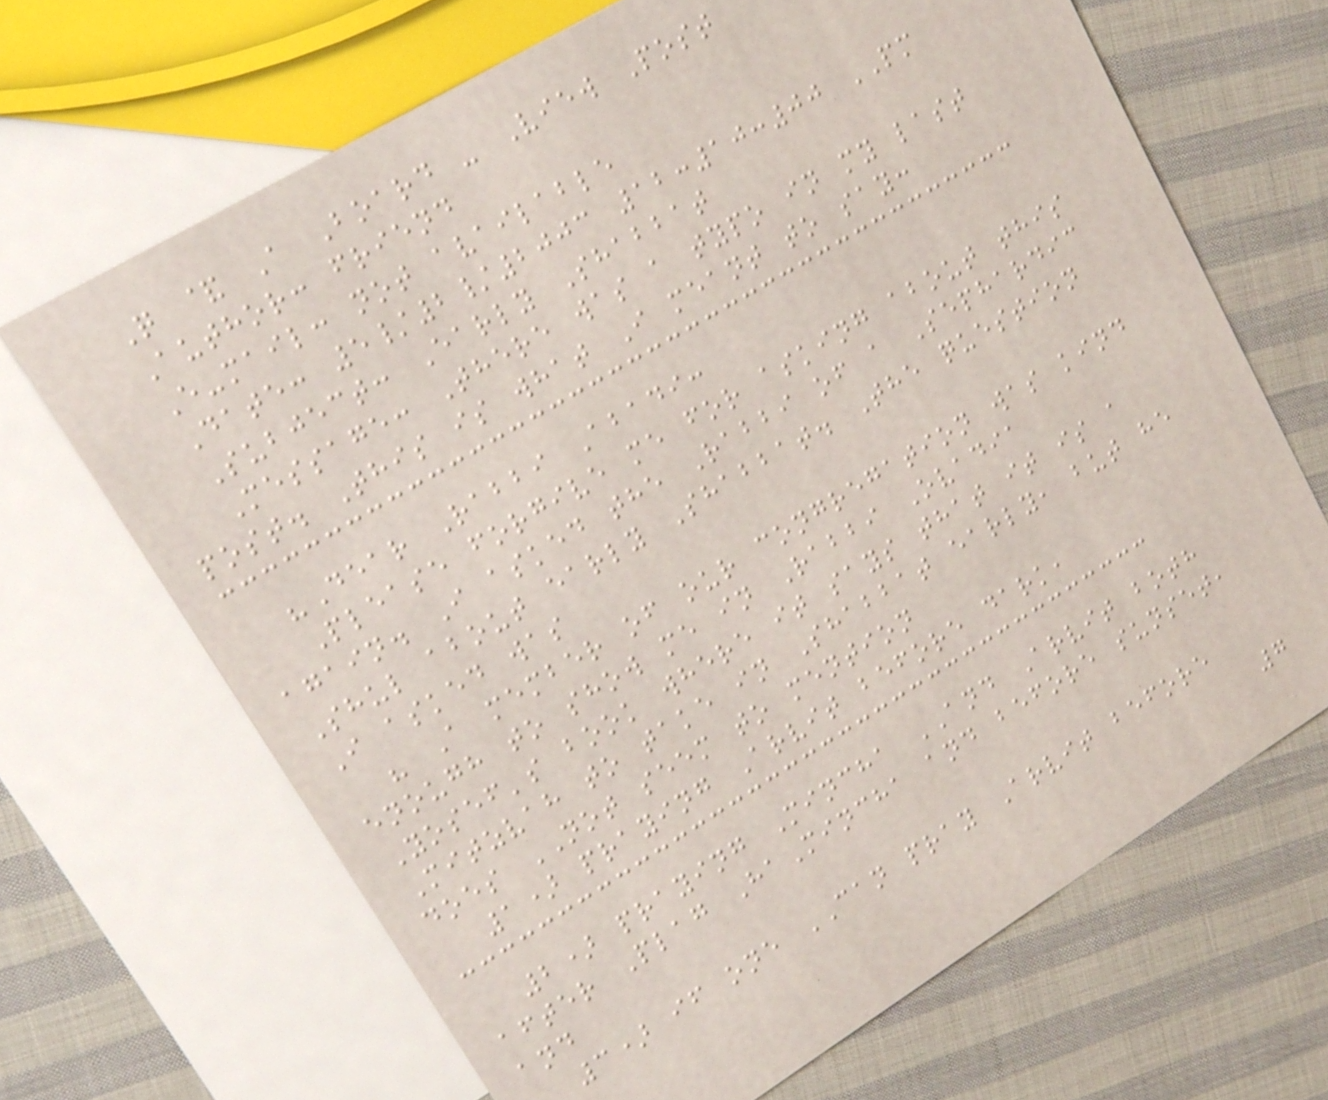Q & A Board - View Post
Author: friend
E-mail: not available
Date: 5/2/2003 12:10:00 PM
Subject: Early Shabbat
Message: There was a typo in my last
post. This is what I meant to say:
"Dear Rabbi Abadi:
Please forgive me for asking about this
again. I asked the Rabbi of a Sephardic
Shul about early Shabbat. The question
I asked was
" A member of our congregation was kind
enough to show me in Rabbi Ovadia
Yosef's book where it says that it is a
Mitzvah to take in Shabbat early, but he
does NOT seem to mention
1) praying Arvit before dark,
2) praying Mincha AND Arvit both
after Plag HaMincha and before sunset,
and
3) if one CAN pray Arvit before
7
